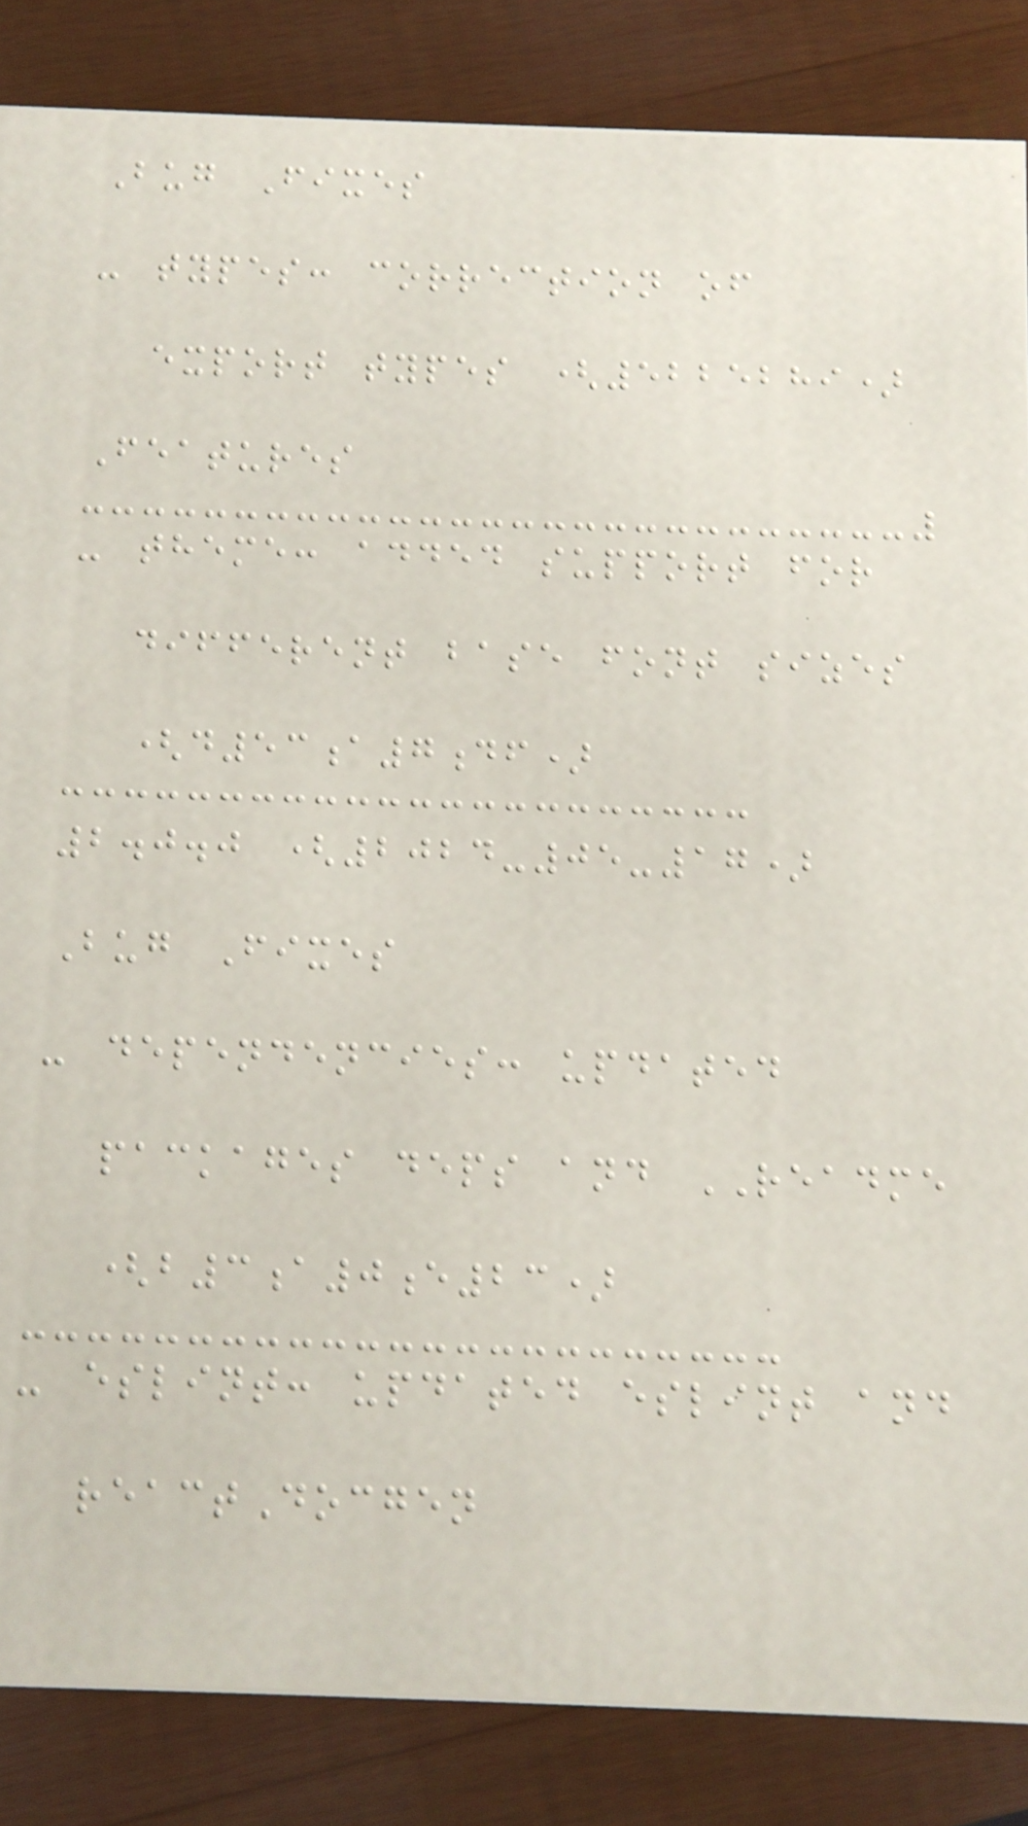Bug Fixes
- types: correction of
export types (5225289)
Features
- theme: added support for
different base font sizes
(d53a7df)
2.0.0 (2024-05-17)
Bug Fixes
- dependencies: updated
packages deps and README
(b3a0e23)
- eslint: updated eslint and
reactDocgen
